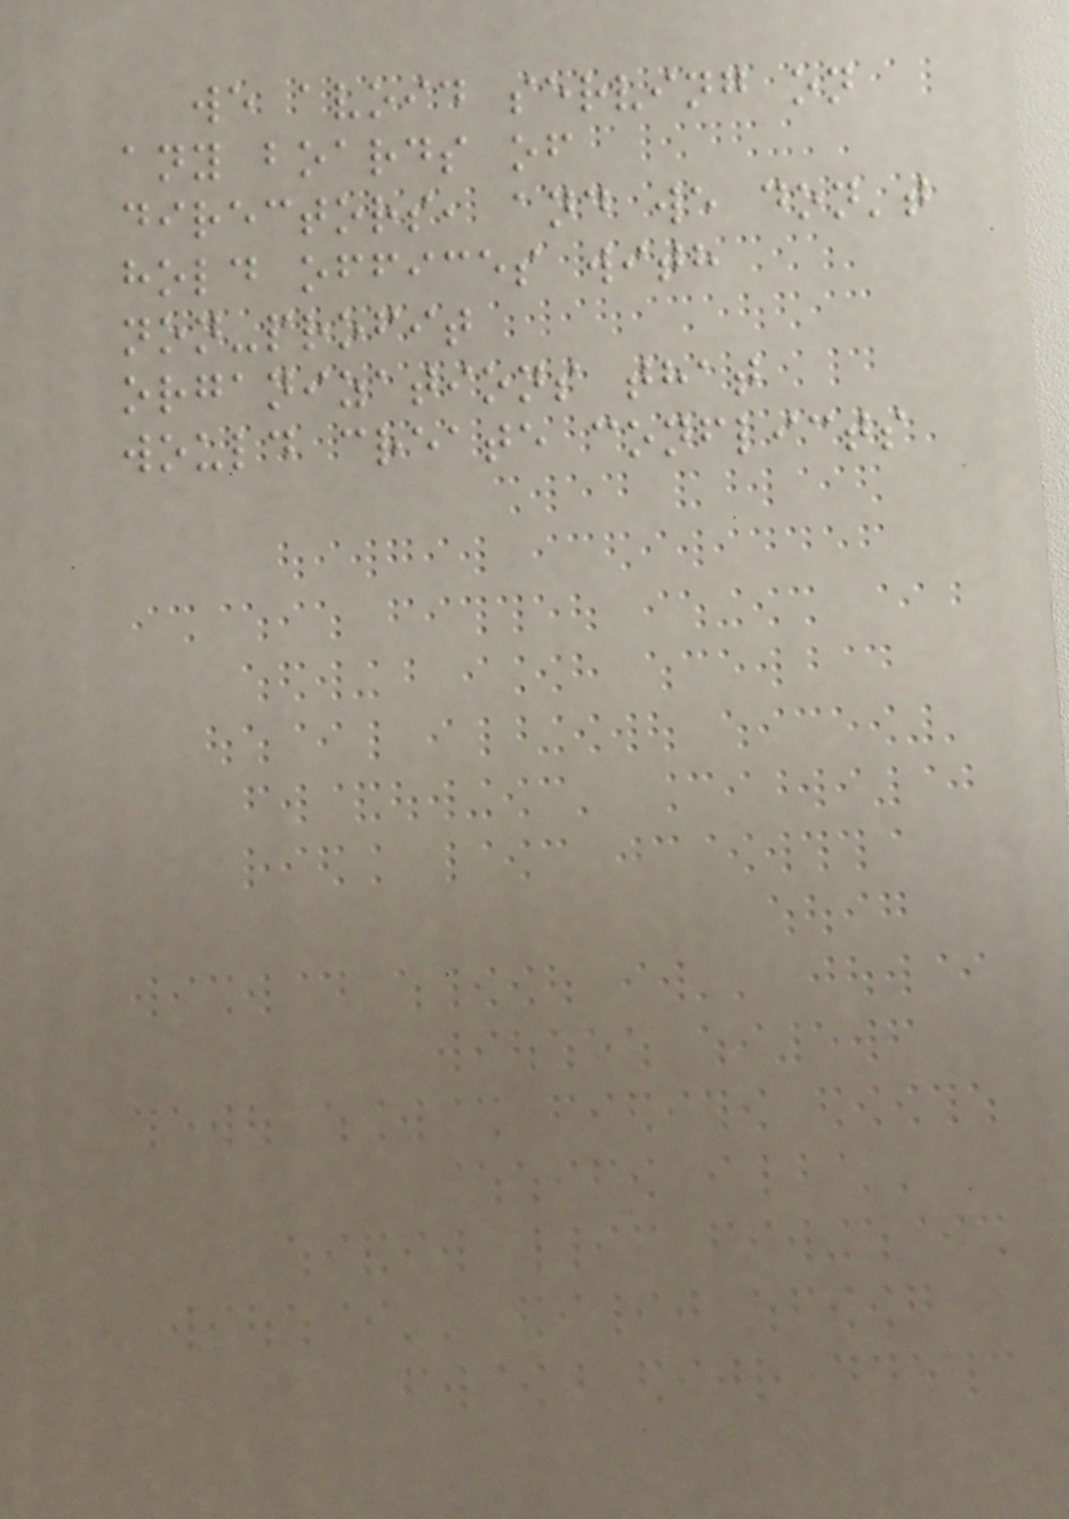we avoid serving on
any boards of
directors, and we don't
hold offices with
non-profit
organizations that
would create conflicts
